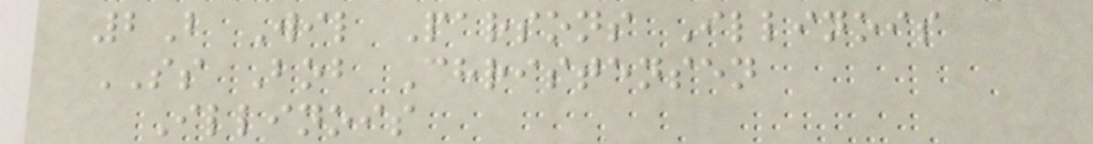2B Wil Parsons Illinois
SS Bob Christensen
Illinois
